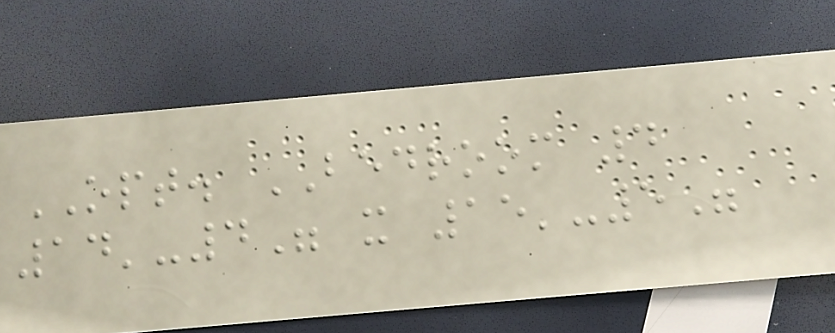OPT. BEDROOM 4
14'-4" x 15'-5"
